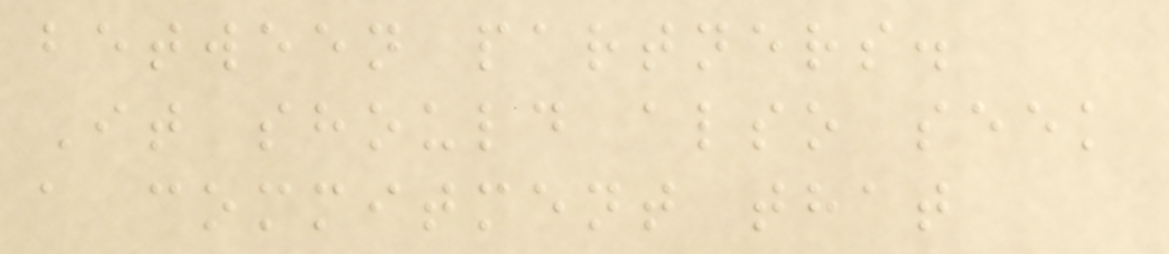between partners.
It should also seek
a commitment that
